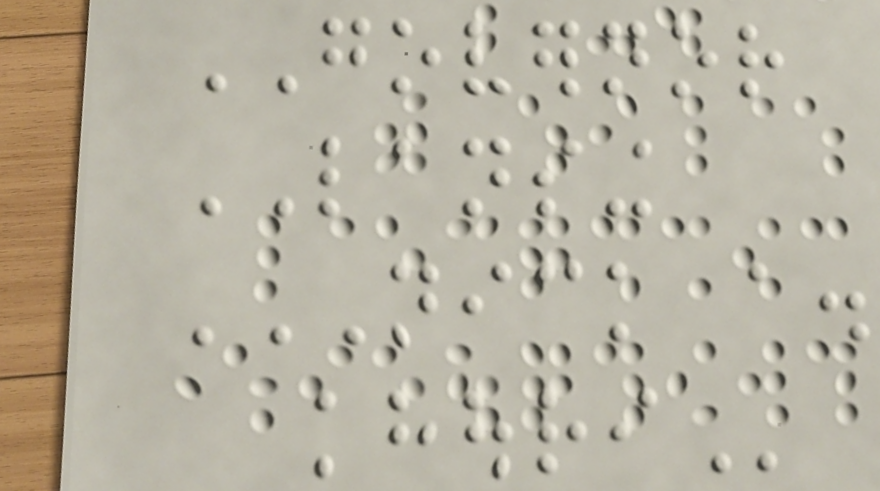GOVERNOR
LANSING
NICK A.
KHOURI
